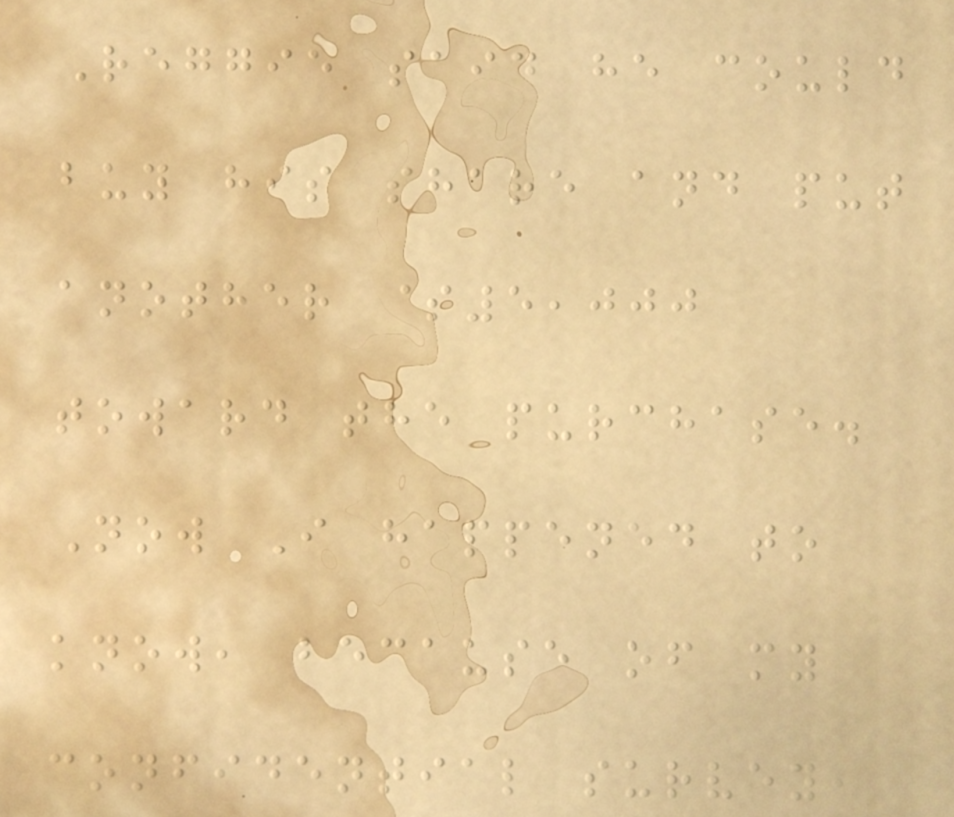Reggie said he could
buy his share and put
another $5,000
toward the purchase.
Now I happened to
know, because of my
confidential survey,
